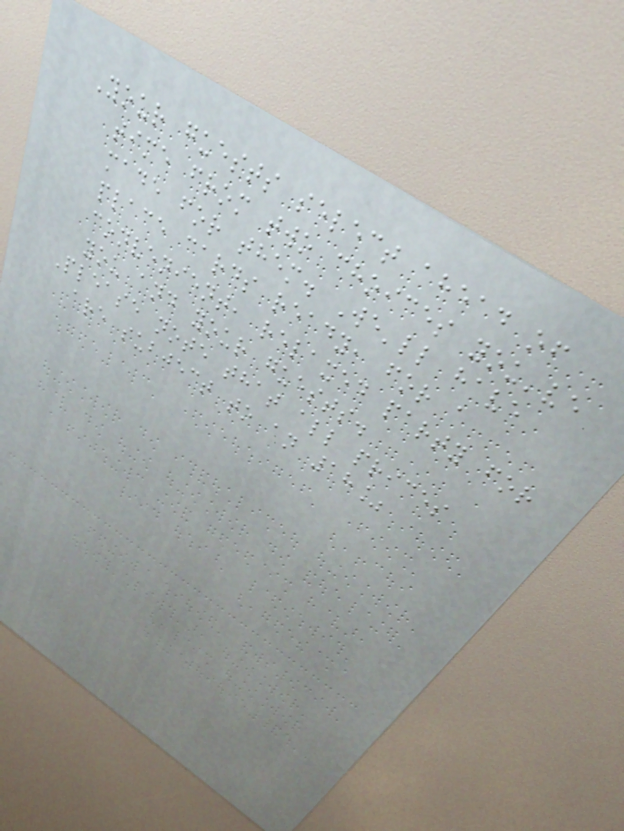Your guests select ahead of
time from two choices you've
made for them. We'll have
place cards ready, for a
convenient, relaxed party for
you and your guests.
Please note that all prices
are subject to an 18%
